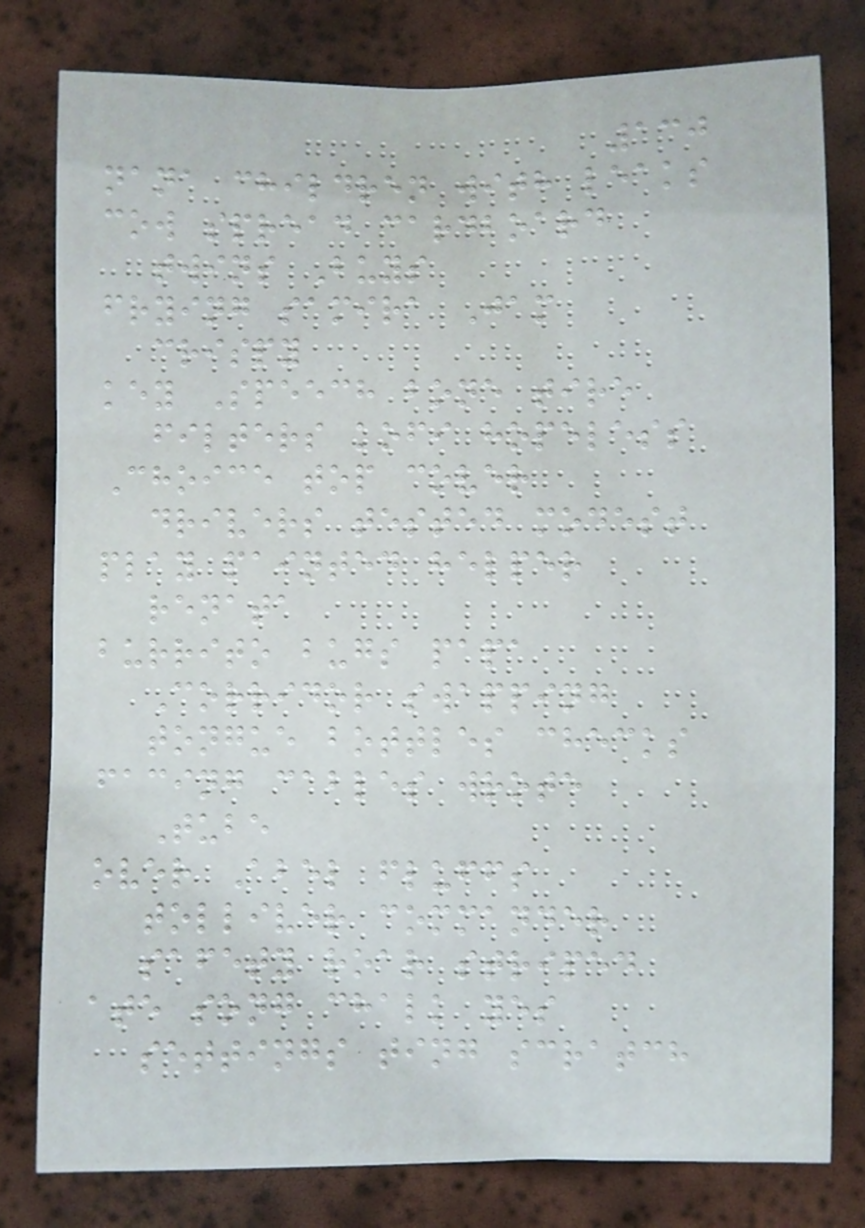130
nana children with leaks
cow spread cardboard
twins Buys
frying samira Jam
crispy
key Speech bone tire
filters kofi hopeless
Choice top cover
drivers tested modest
play painted helper
renata
burrito bugs papa
Corridor swapping
tongue bottles checks
facing cables wrote
Tube
over Abel fluffs
tolliver commander
safety roar striped
ate song chalk yes
settings ting scratch
